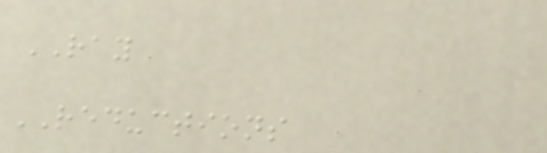RAY
REDUCTIONS
